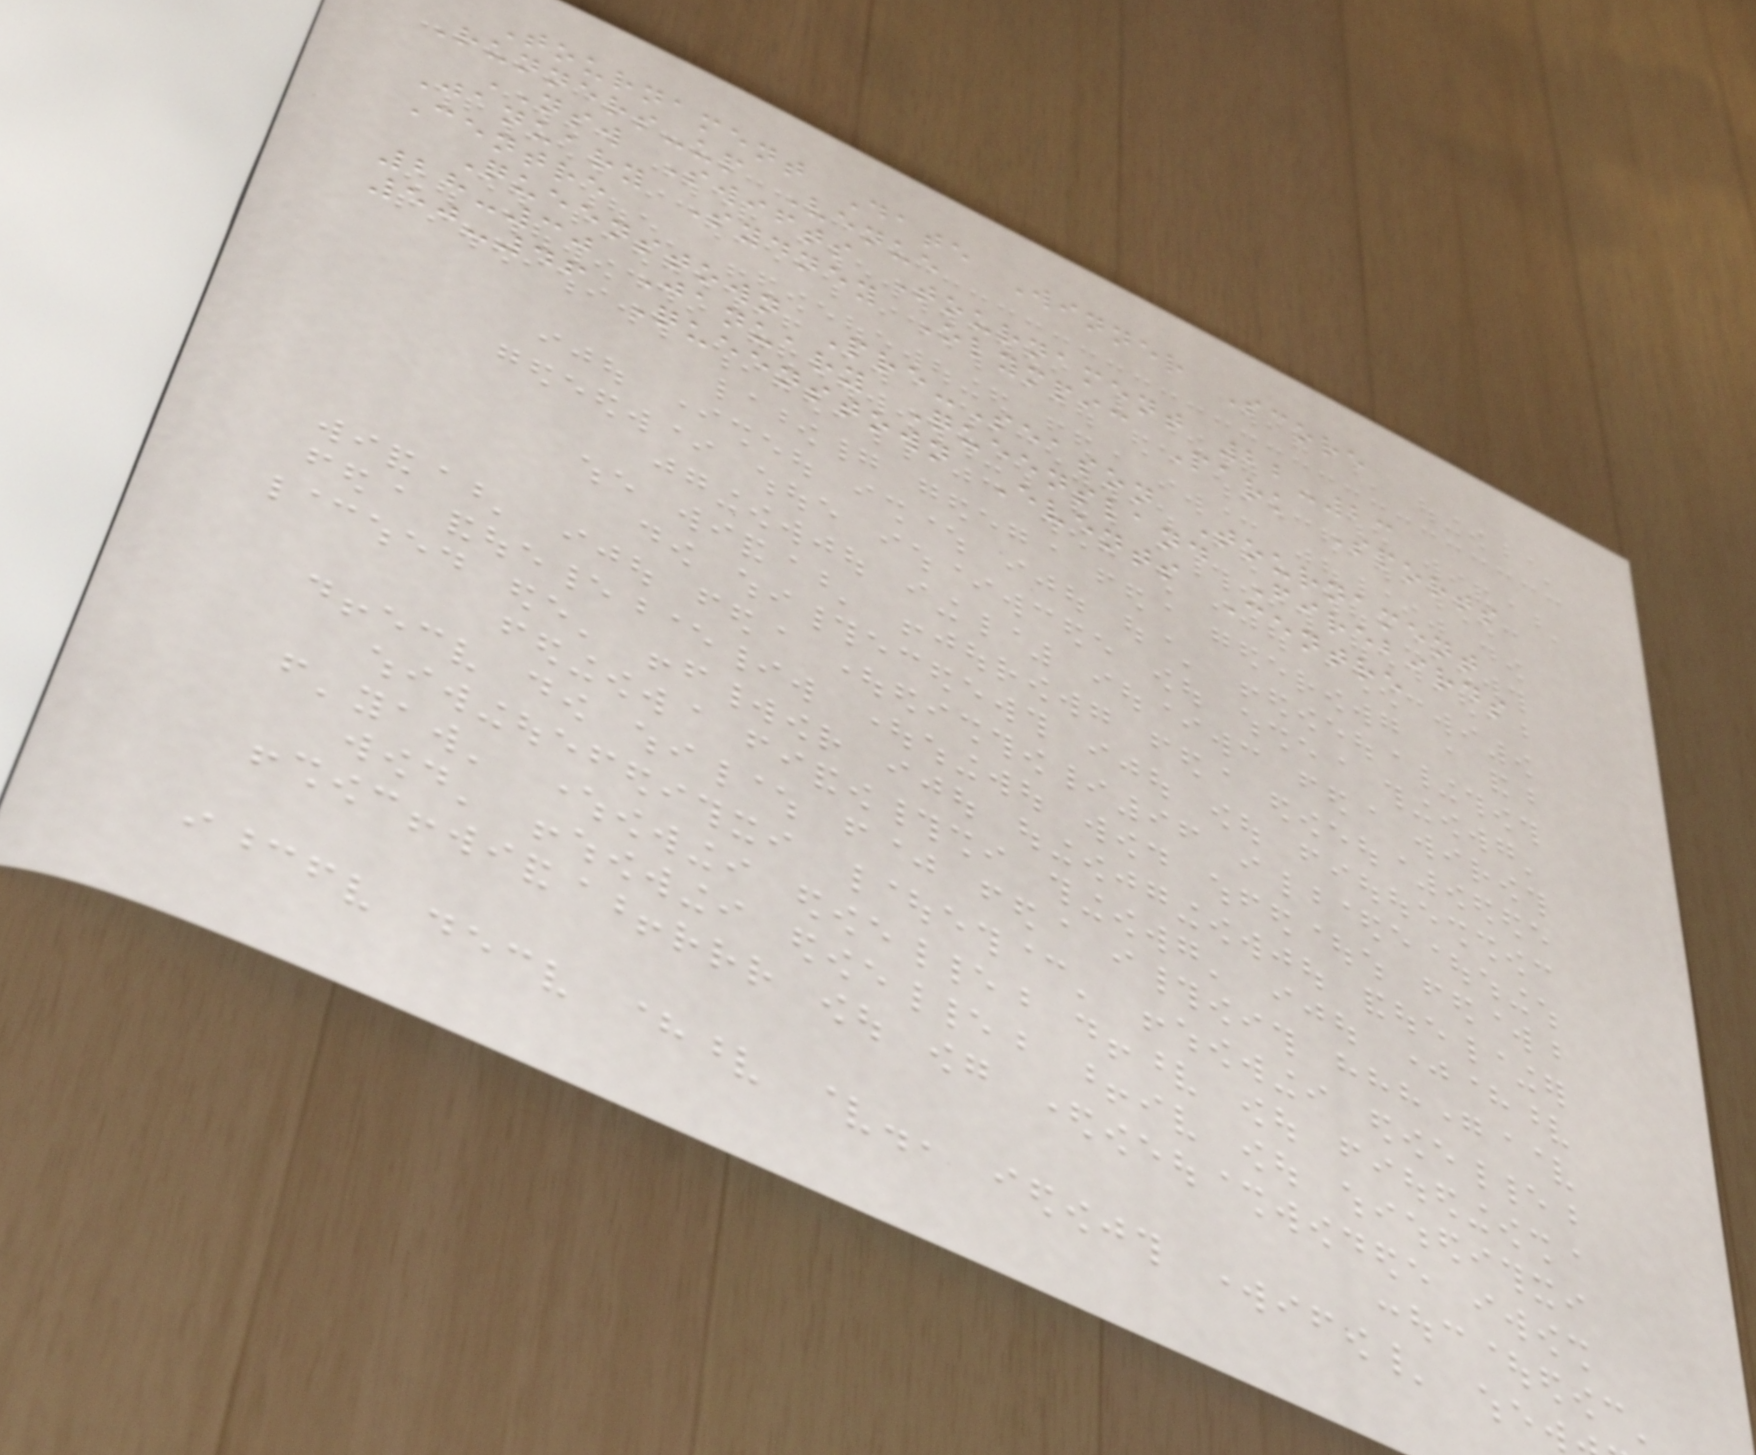Tournament Date Winner Score
Runners-up Venue
NSW Swifts Tournament 22-23
January Sydney Olympic Park Sports
Centre
Queenstown Pre-Season Tournament
28-30 January Queensland Firebirds
50-46 Queenstown Events Centre
